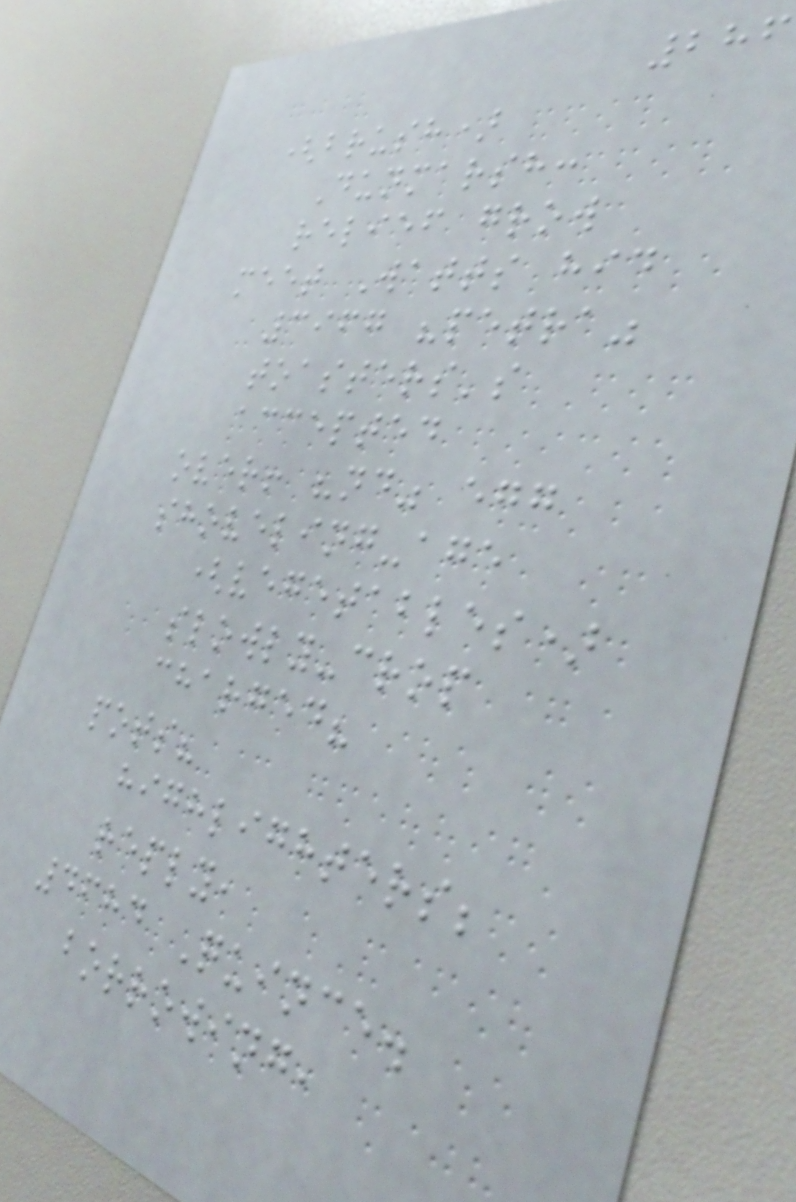286
(brush)
Dunmarsh:
relief grow
meet Watts hid
3967 "petra"
toasters's
accepted
over! "nd" egg
shoveling-age
(vegetables)
slowly-crop
charged?
pots?
highlighters;
reply,
4684 Quince.
borrowing,
